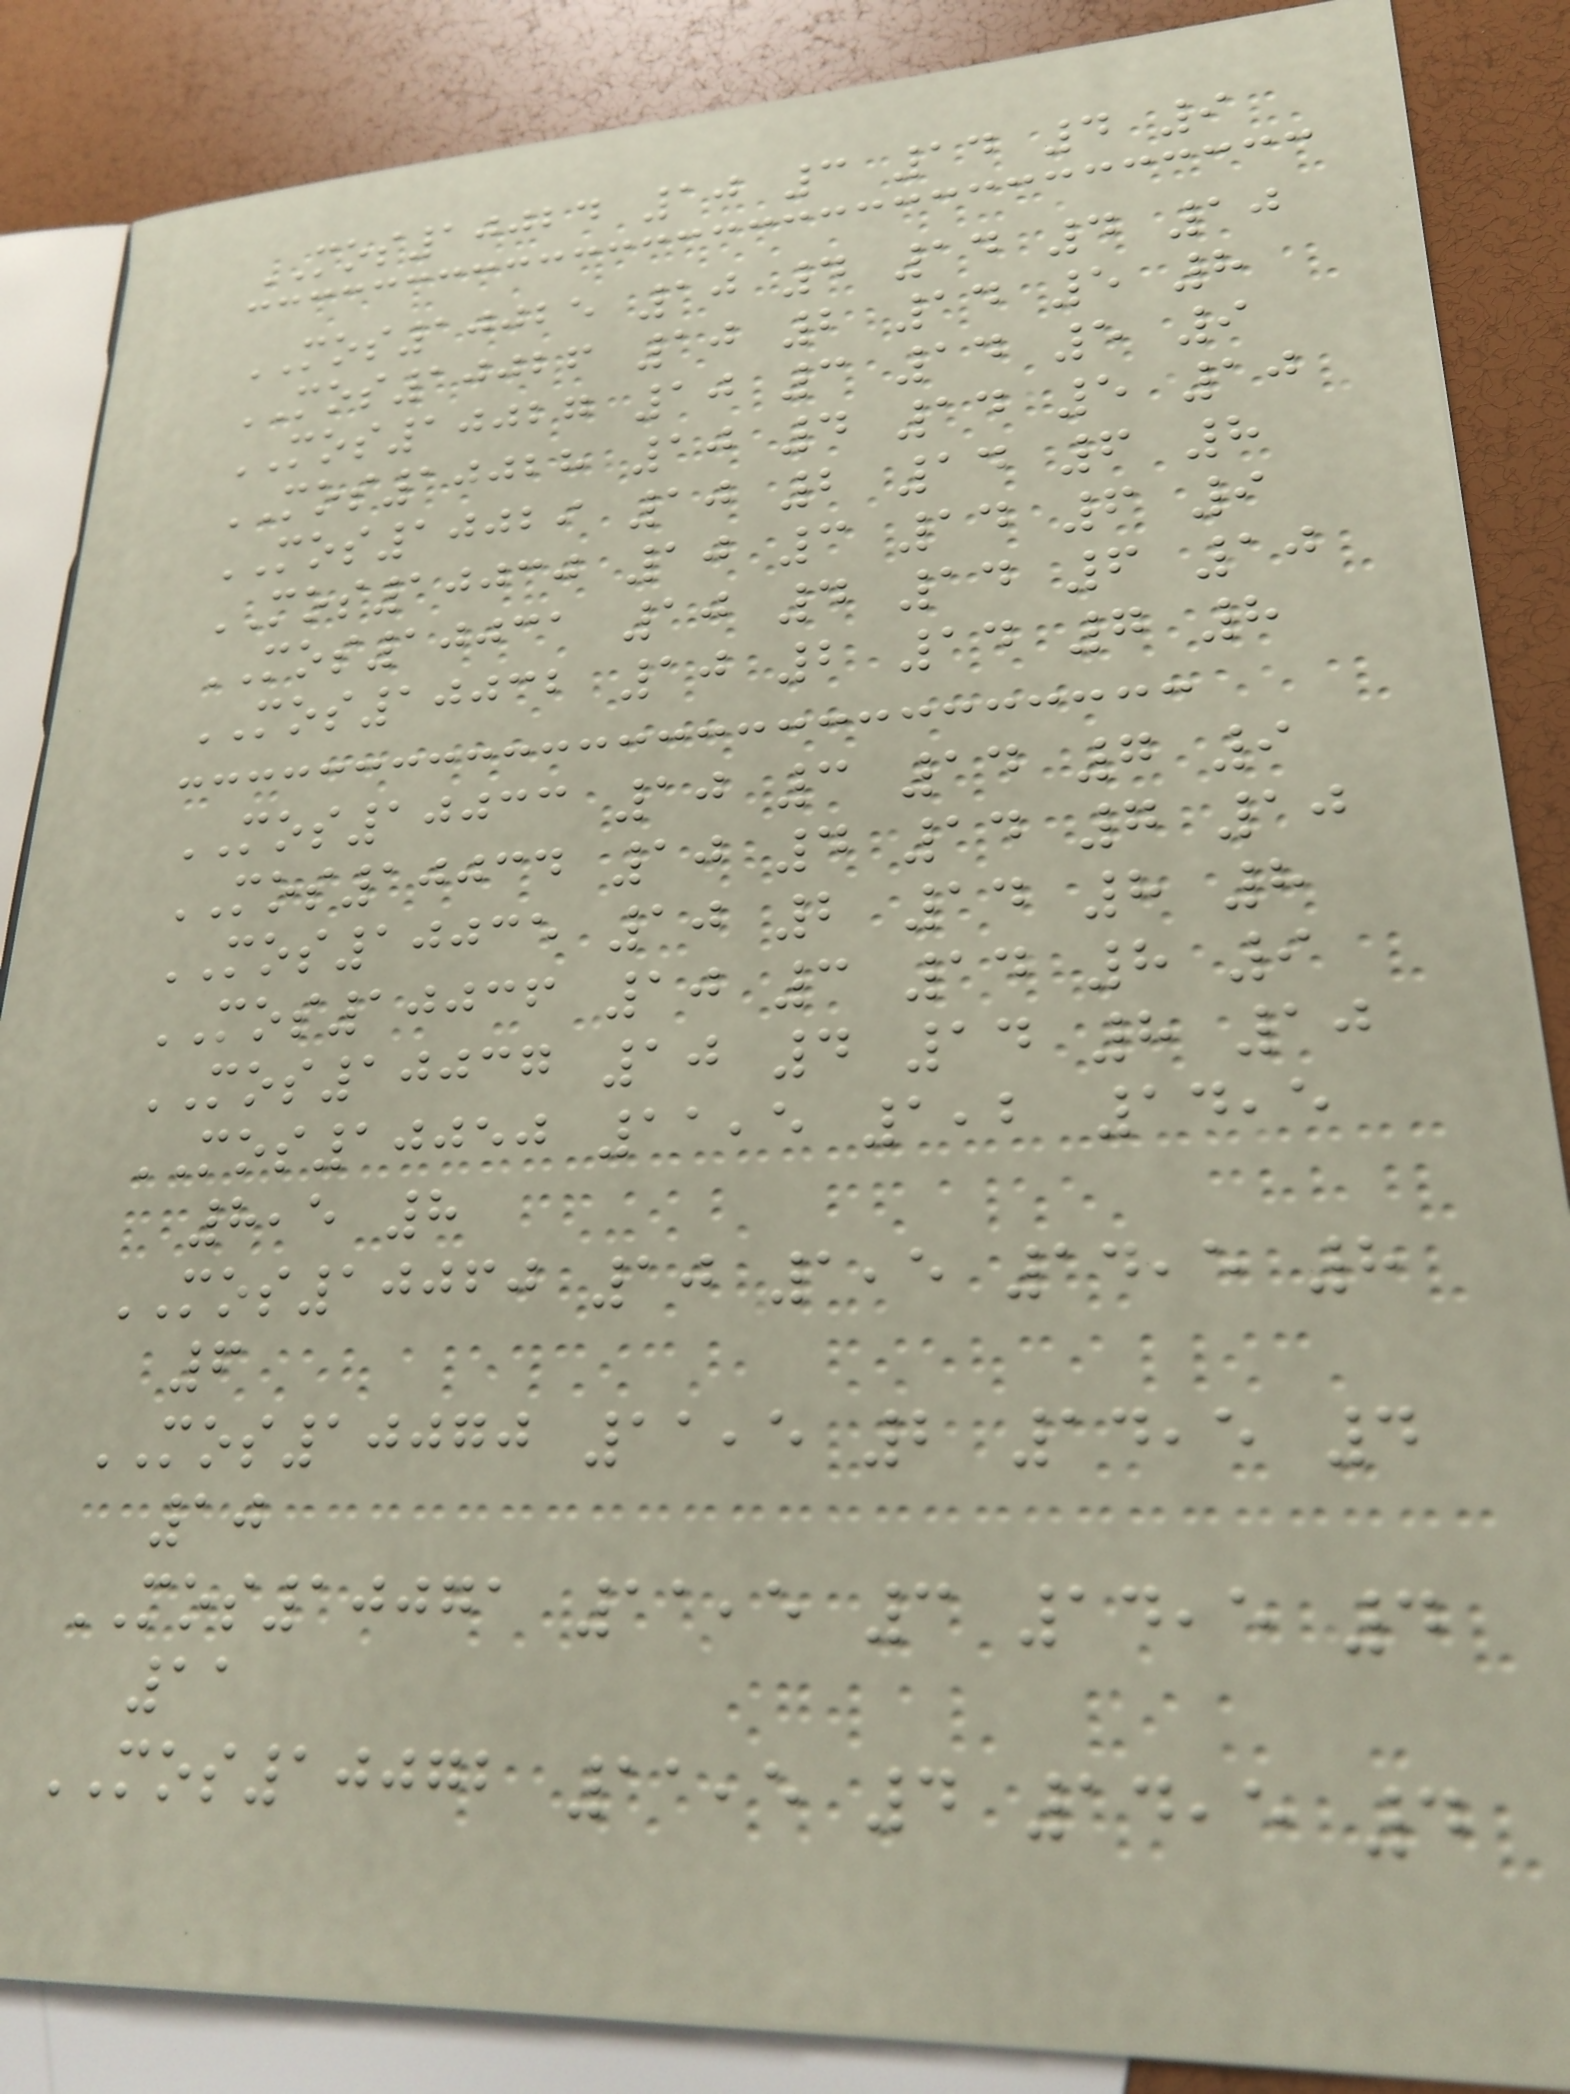MOS10024 10 3 14 4 9
MOS10025 10 4 14 4 10
MOS10026 10 2 14 5 8
MOS10027 10 3 14 5 9
MOS10028 10 4 14 5 10
MOS10029 10 2 14 6 8
MOS10030 10 3 14 6 9
MOS10031 10 4 14 6 10
MOS10032 10 2 14 7 8
MOS10033 10 3 14 7 9
MOS10034 10 4 14 7 10
MOS10035 10 2 14 8 8
MOS10036 10 3 14 8 9
MOS10037 10 4 14 8 10
MOS10050 11,5 1,2 14,5
8,5 8
MOS10060 10 1,5 14,5 8
6
MOS10070 11,5 2 14,5 4
10
MOS10071 11,5 3 14,5 4
11
MOS10072 11,5 4 14,5 4
